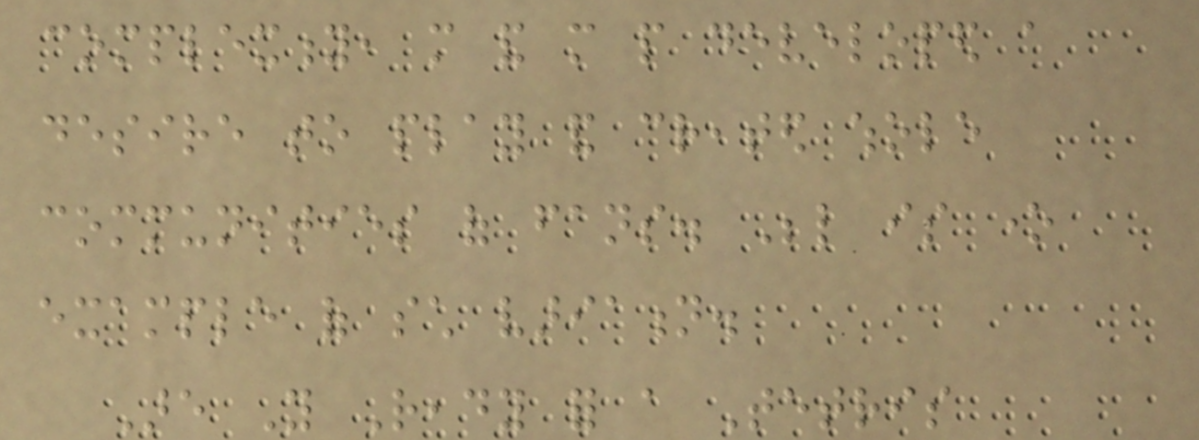complexity, more and more people developed a
desire to play and created whole
communities of fans. Below is one
example of such variation.
Are You Ready for a Tetris
